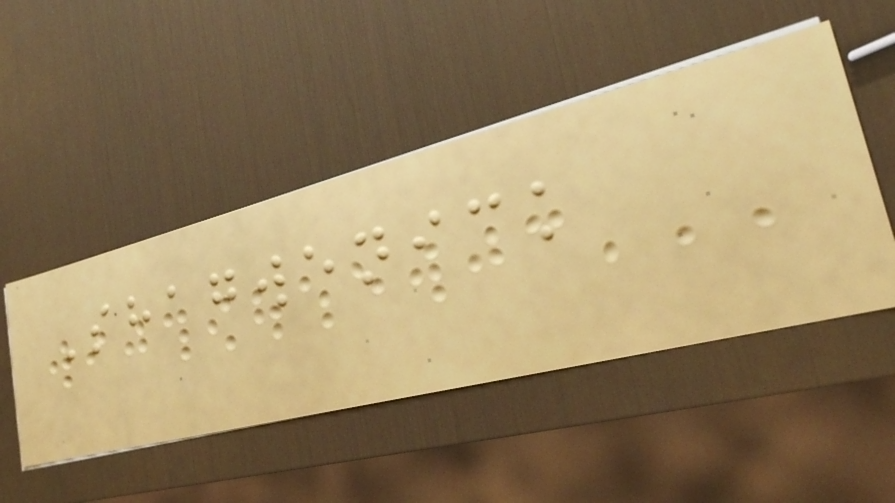Shagwenick
